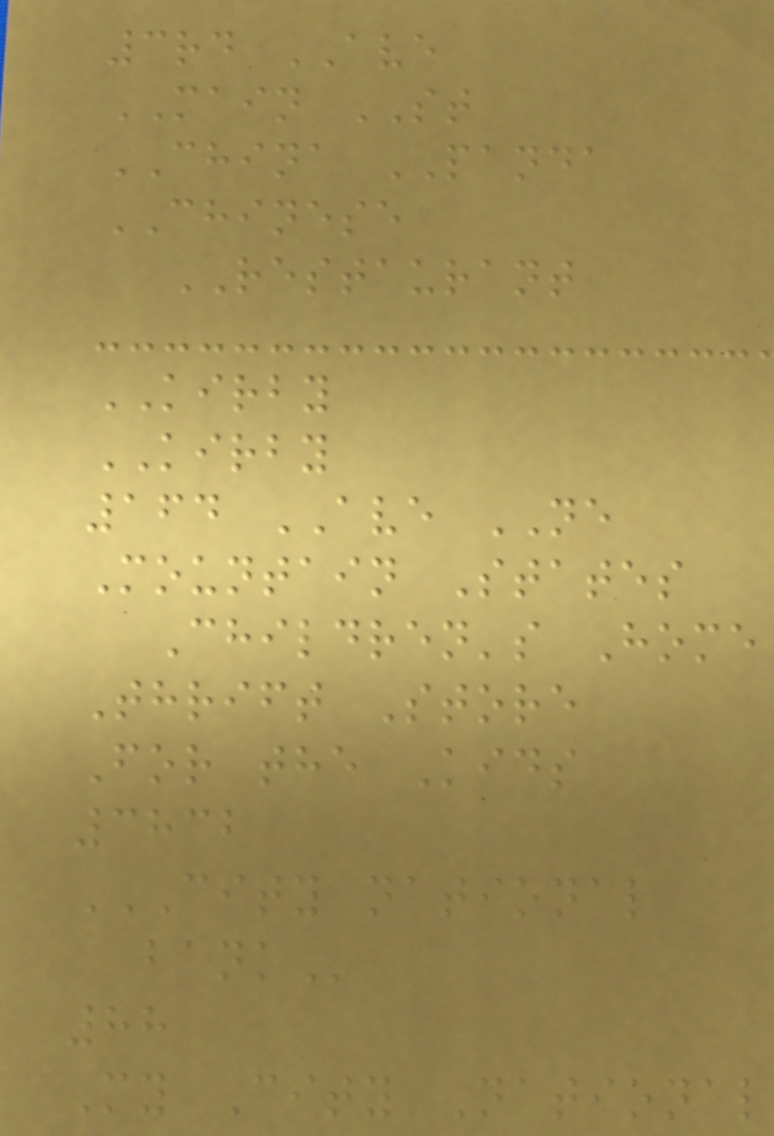3rd AVE
MAIN ST
CHINA PANDA
CHINESE
RESTAURANT
KIRBY
KIRBY
164 AVE NE
Mountain States
Children's Home
Thrift Store
For the Kids
3832
CITY NATIONAL
BANK
88
My City National
